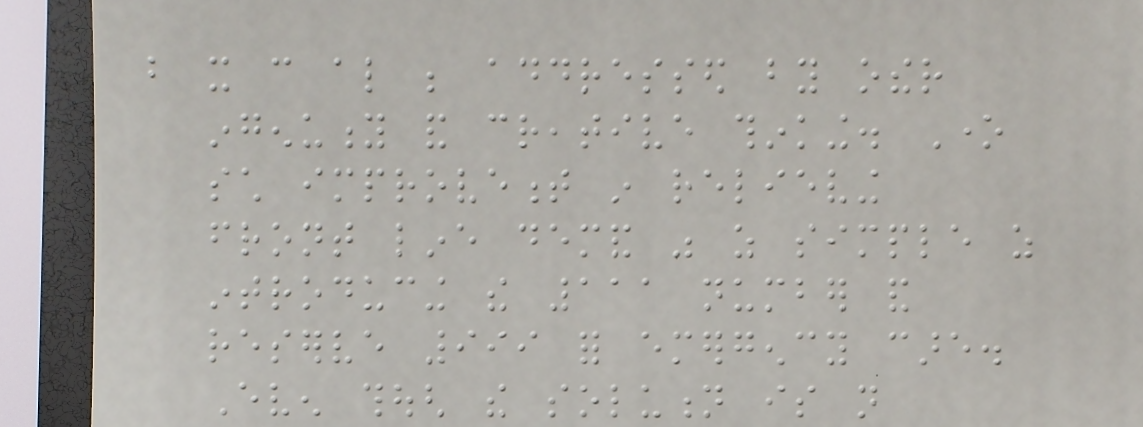but it can also be addressed by other
ingenuity and creative thinking. One
such improvement in relieving
front line demand was as simple as
introducing the 111 number and
reserve 999 for emergency care.
Even though the solution is not
